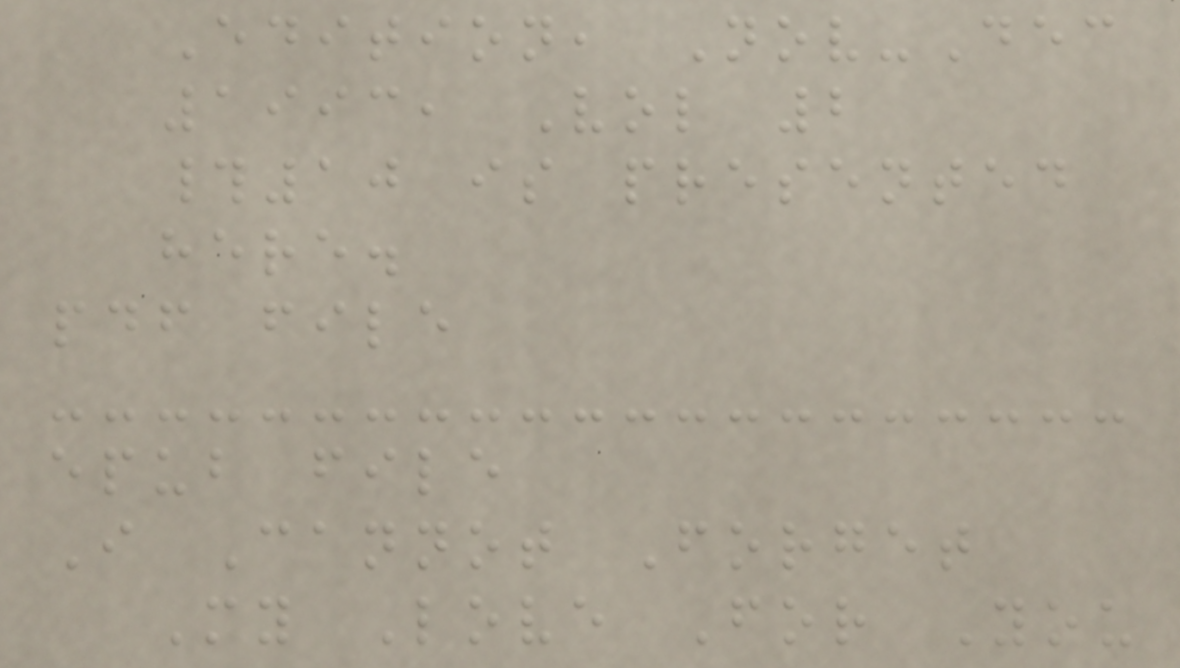Edition, Nov-Dec
1993, Vol 2
#10 is presented
here.
pdf file
epub file
I Cannot Forget
My Love For You
